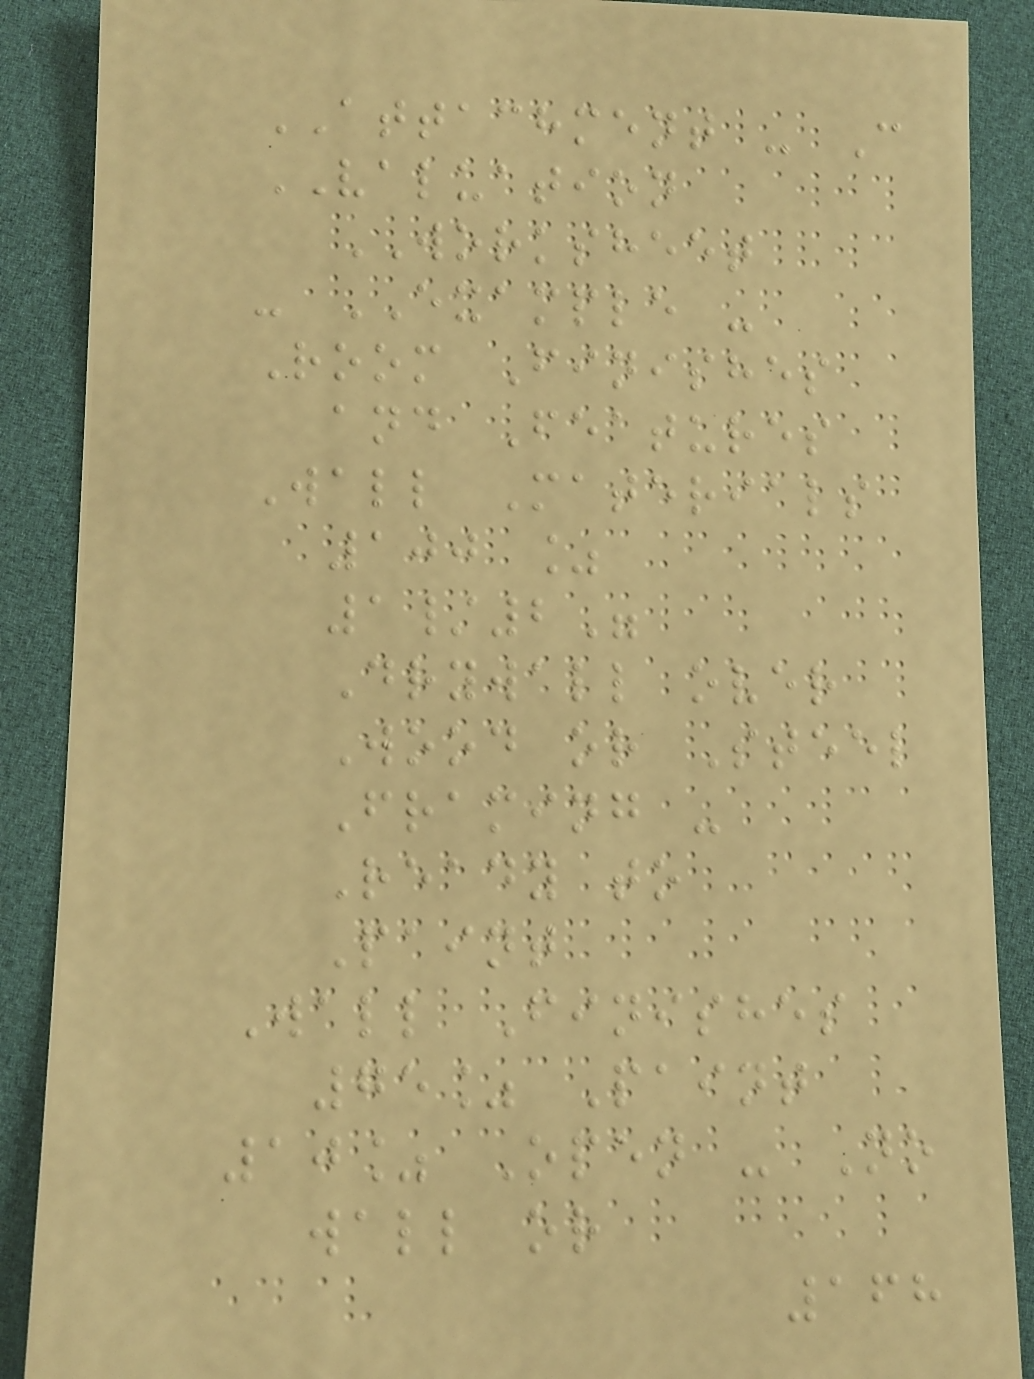ATTACHMENT - C
VALUATION
WORKSHEET
- EXAMPLE -
Room Finishes
and Features
Wall Materials
100 %
1/2"
Drywall over
Wood or Steel
Framing -
Ready to
Paint
Wall Finishes
75% Paint
10% Open - No
wall or
168
